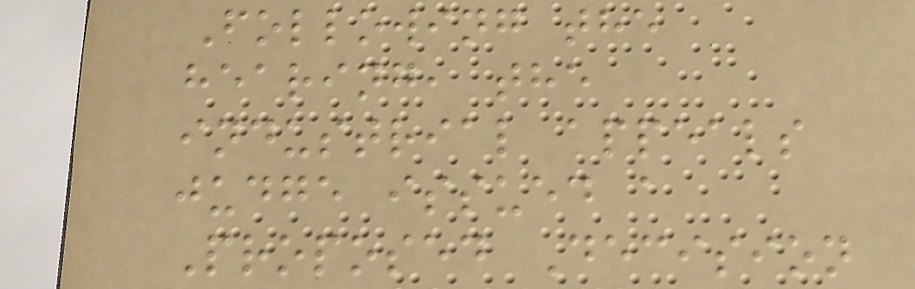Following the
hearing, the
industrial appeals
judge issued a
Proposed Decision
